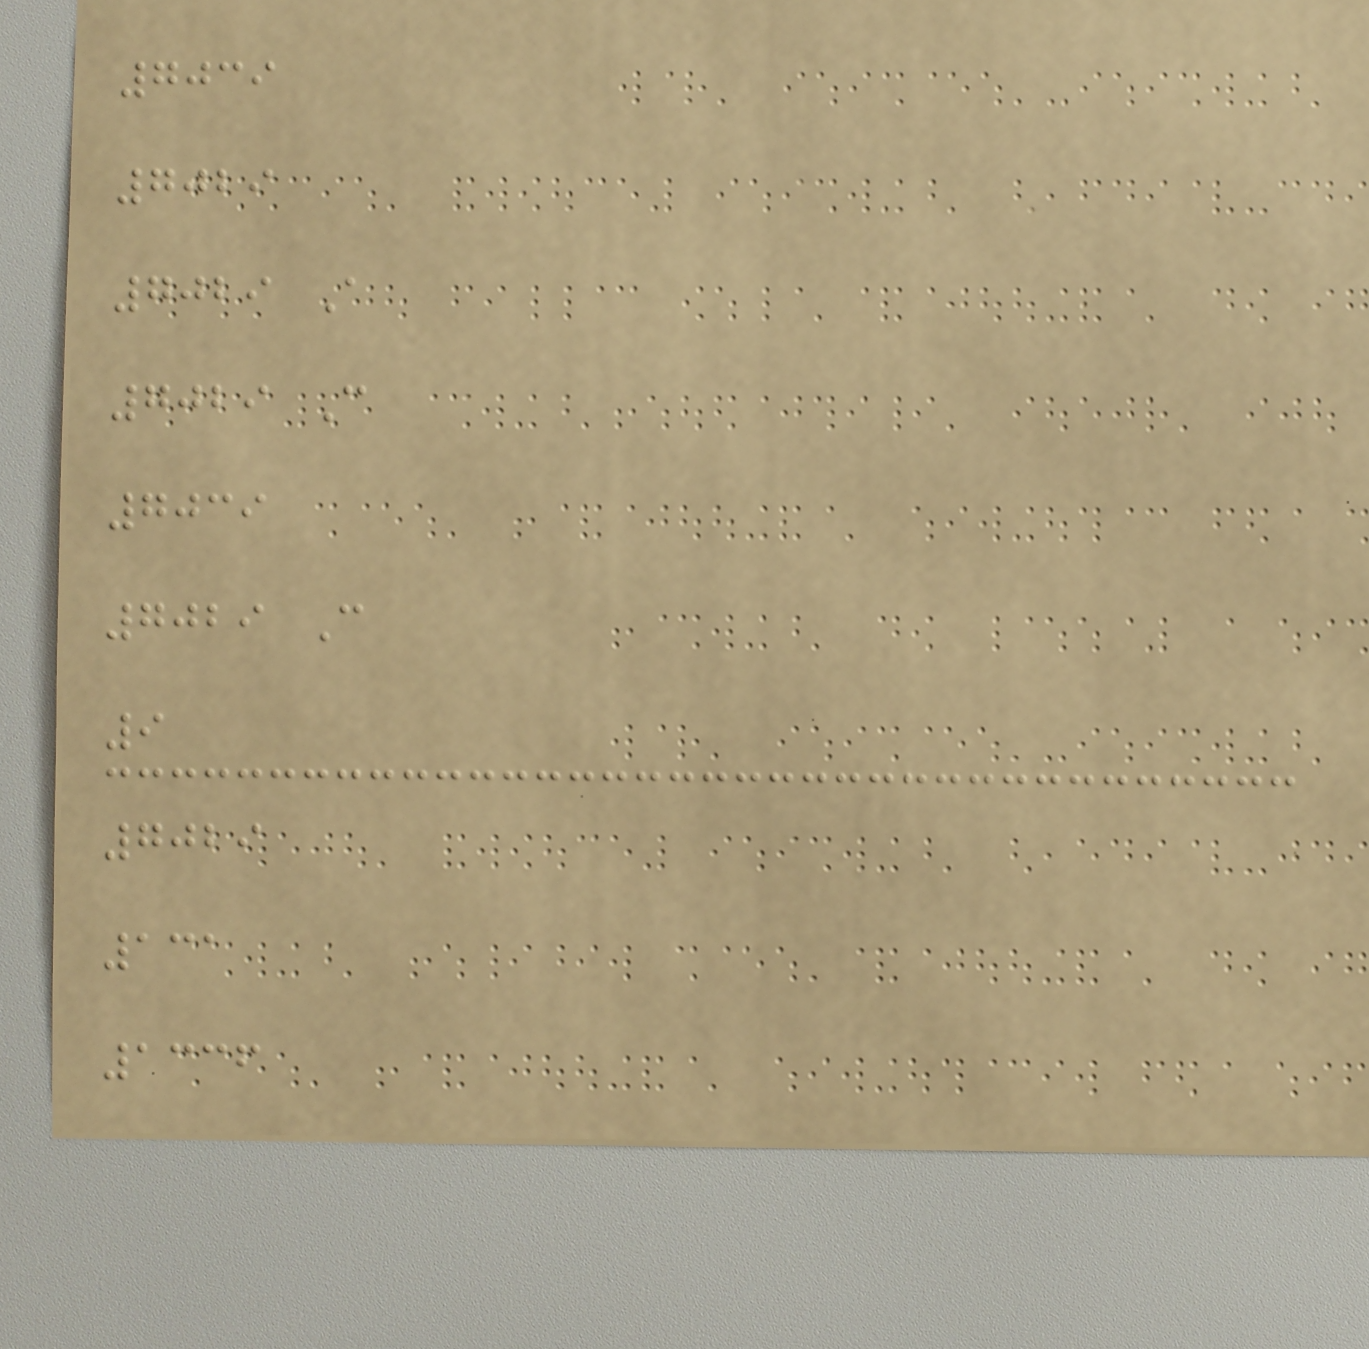7039
7029
7029 A
7029 C
7039
7029 C
9
7029
131
1336
